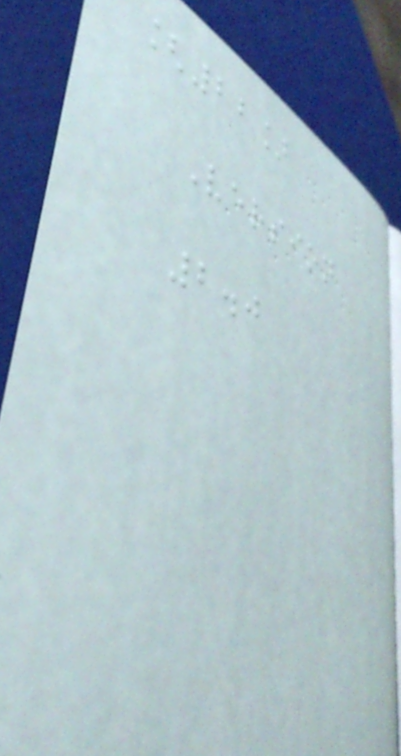[22]
Version
2.0
